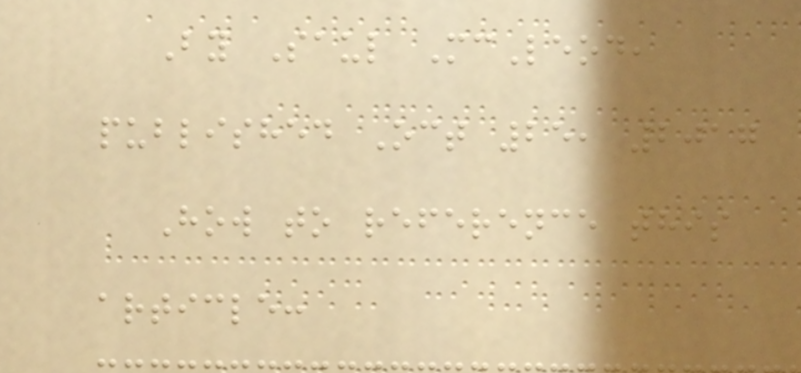By Saul McLeod,
published Oct 25, 2017
How to reference this
article:
